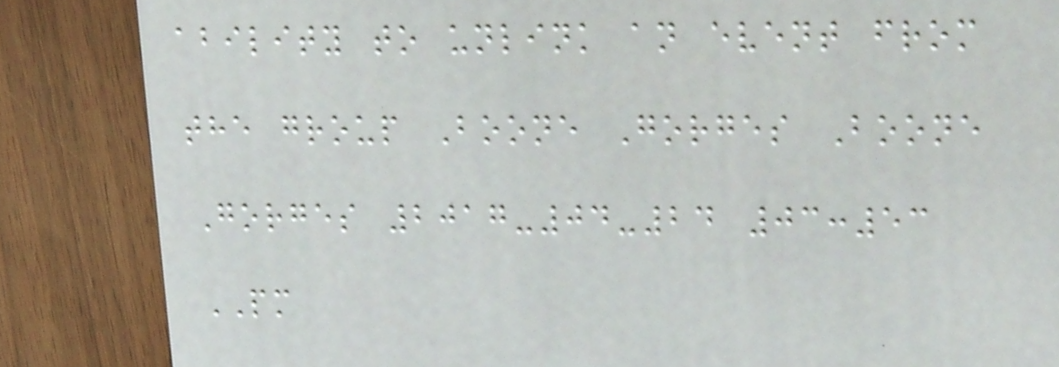ability to unlink an event from
the group Boone Gorges Boone
Gorges 2017-04-24 03:53
PM
